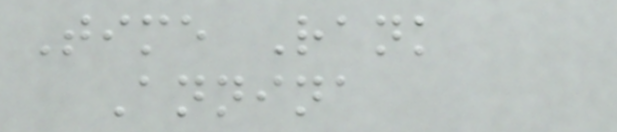Time Rank
Annina
